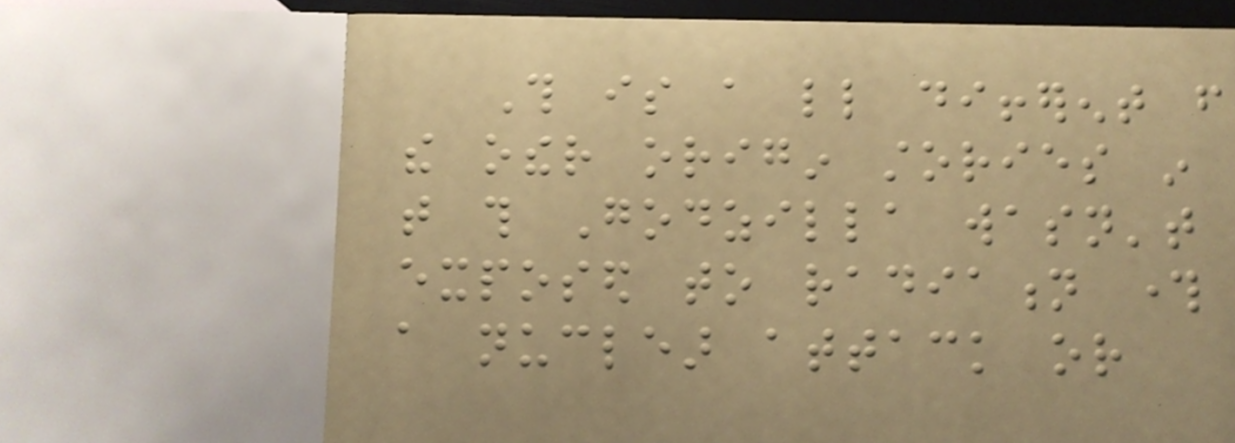This is a little different from
the other origin stories in
that this Godzilla wasn't
exposed to radiation through
a nuclear attack or
